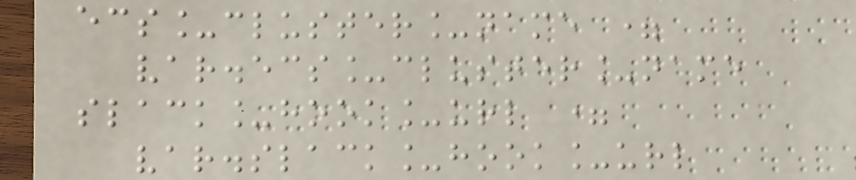ecs_cluster_name =
var.ecs_cluster_name
slack_hook_url =
var.slack_hook_url
